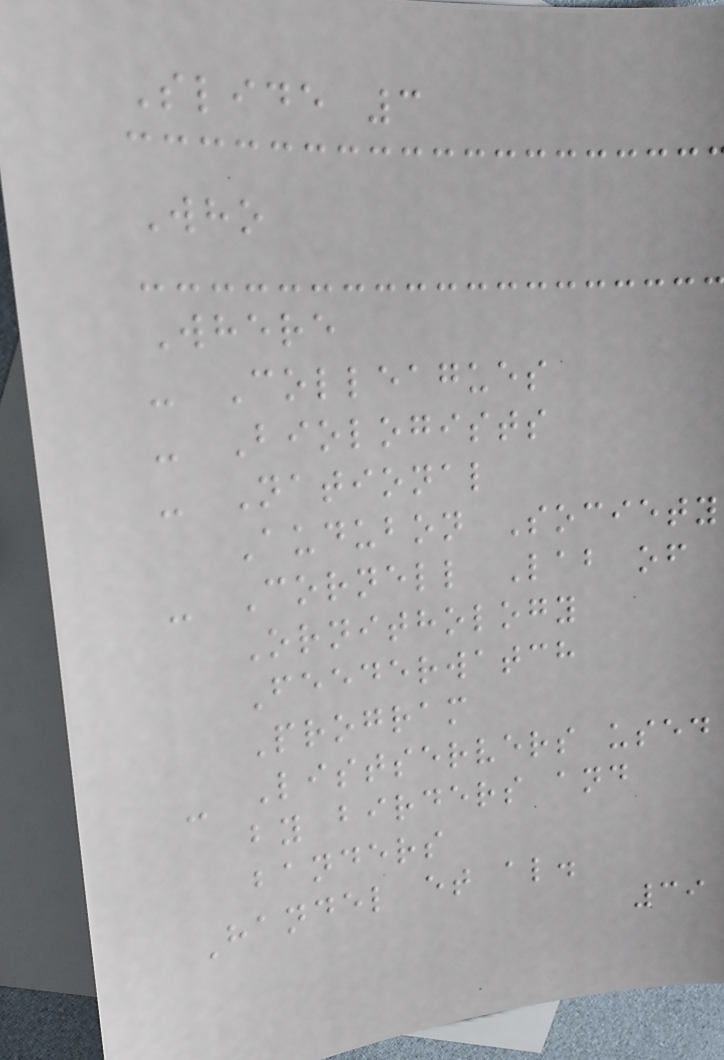Slide 3
Who
Where
- Colleagues
- Biologists
- National
Audubon Society
- Cornell Lab of
Ornithology
Feederwatch
Program
- Listservers used
by birders and
banders
Handel et al.
39
